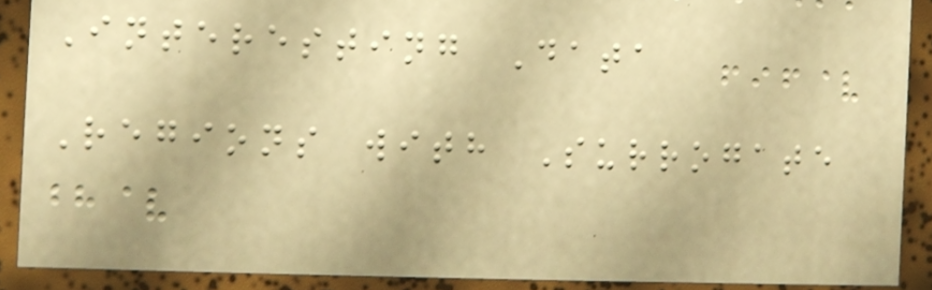Interesting Data
Regions with Surrogate
